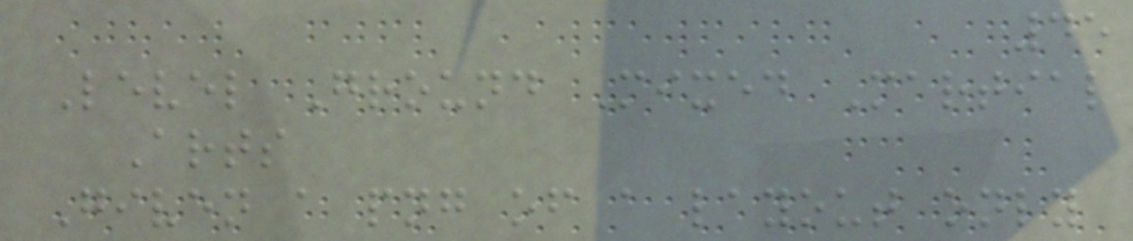45
Level Ground Mixed Martial
Arts
Given a png of a layout only
